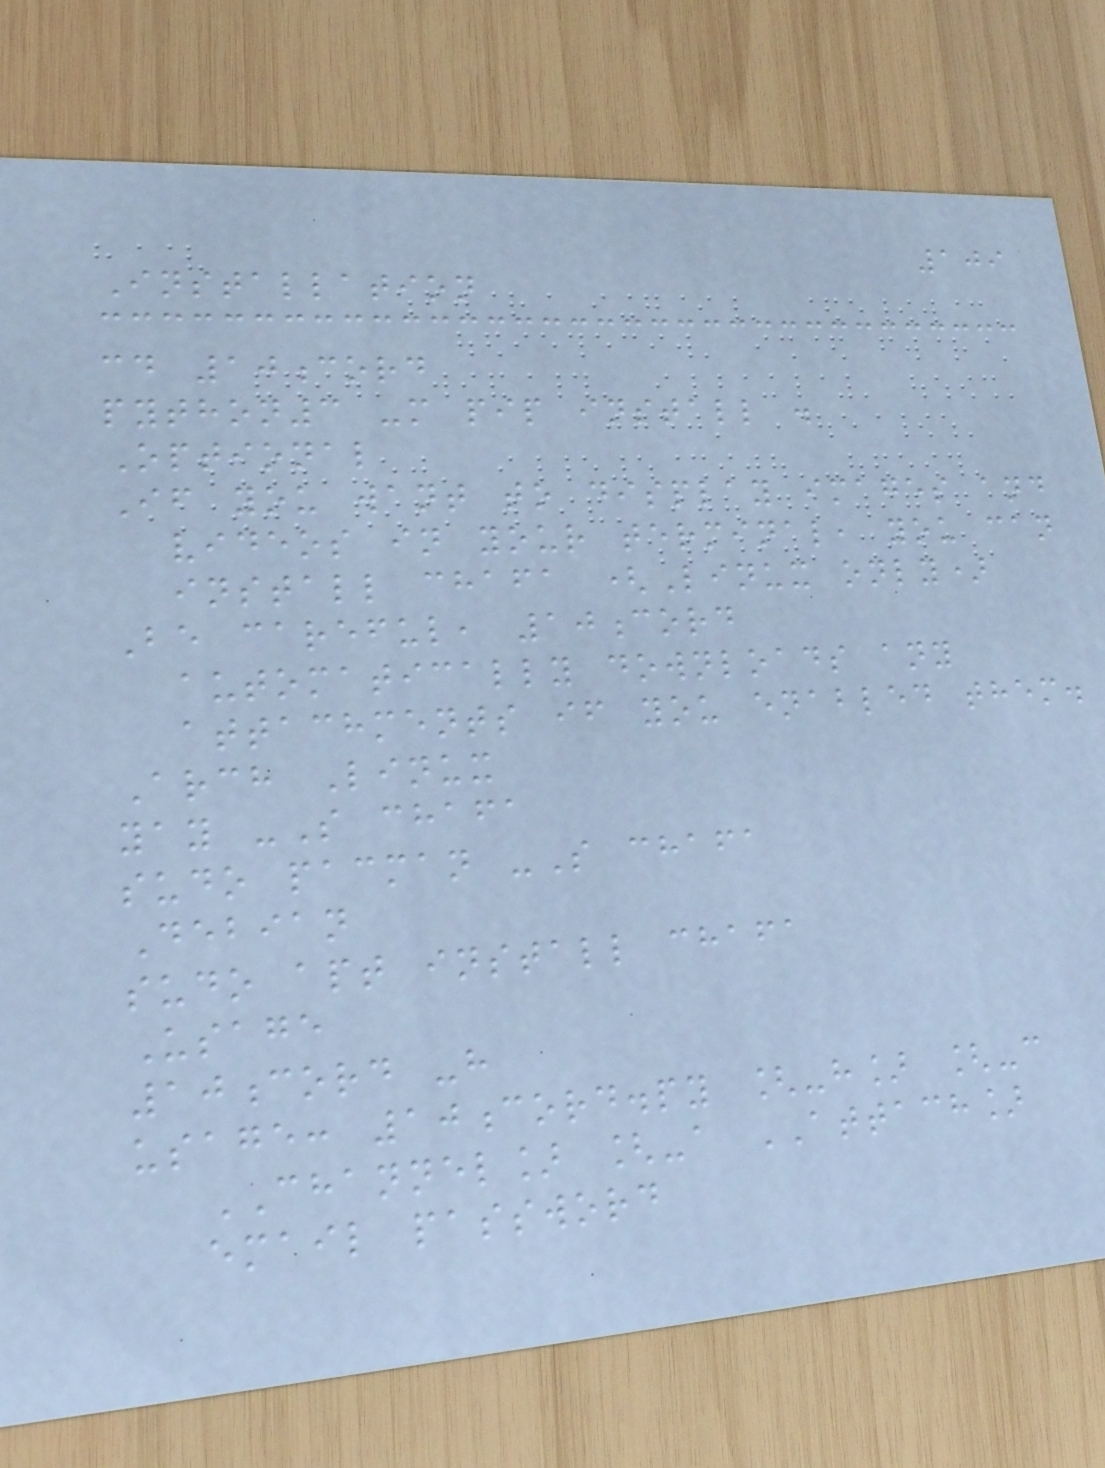109
Installation
cd 10cord
python3 -m pip install .
Optional
If you want to display images and
videos in your terminal, you can
install chafa (Linux only)
Be careful, 10cord
automatically downloads any
attachments if you enabled them.
Arch Linux
yay -S chafa
sudo pacman -S chafa
Debian
sudo apt install chafa
Usage
10cord -h
usage: 10cord.py [-h] [-c
CHANNEL] [-a ATTACH]
email password
